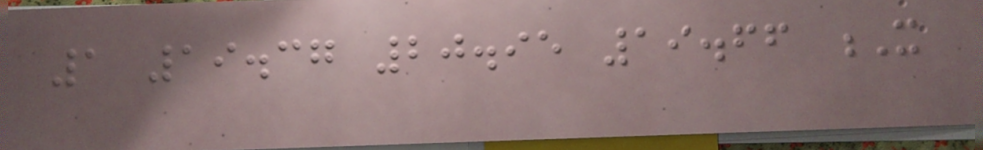1 19.37 20.95 19.66 X
